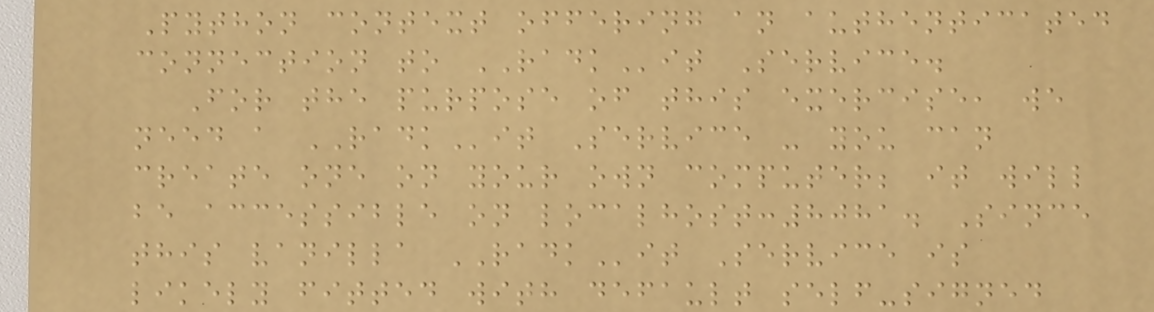Python context offering an authenticated
connection to RADKit Service.
For the purpose of this exercise, we
need a RADKit Service - you can
create one on your own computer; it will
be accessible on localhost:8081. Since
this vanilla RADKit Service is
likely fitted with default self-signed
